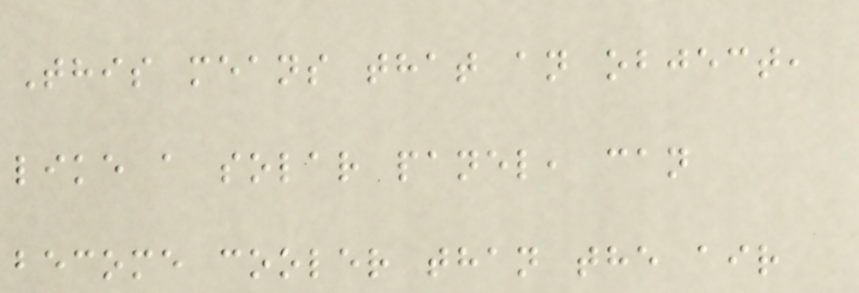This means that an object,
like a solar panel, can
become cooler than the air
